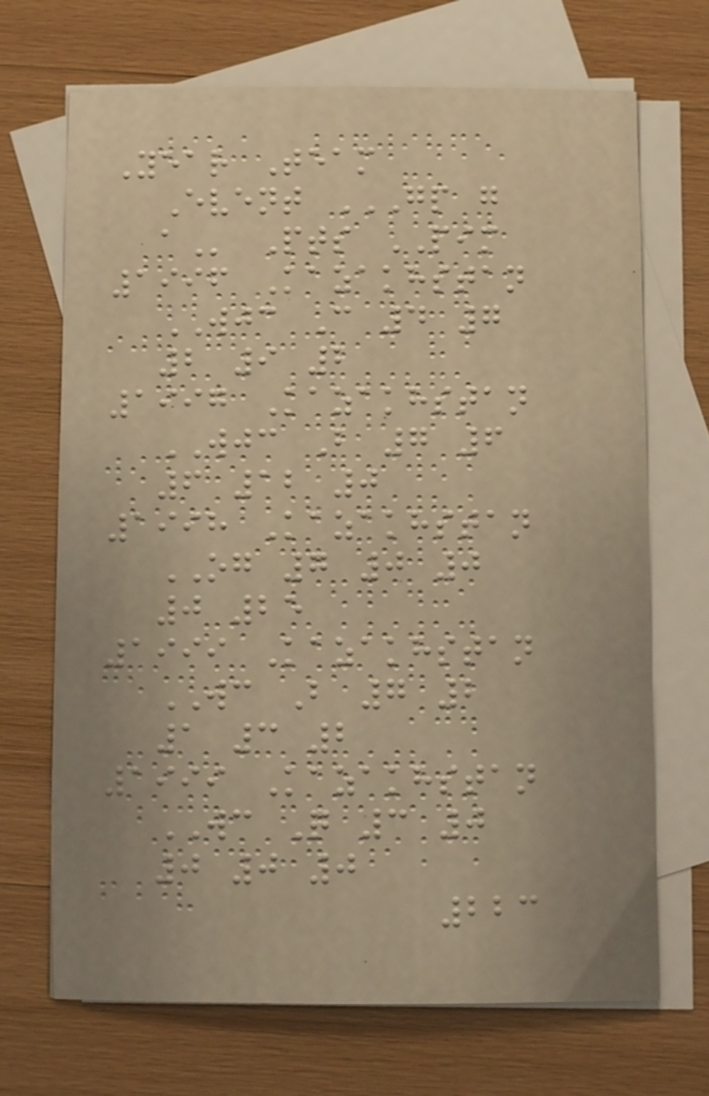Year Team
Event GP G
A Pts PIM
1996 Kazakhstan
WJC C 4 7
2 9 2
1997 Kazakhstan
WJC B 7 6
6 12 0
1998 Kazakhstan
OG 7 0 0
0 25
1999 Kazakhstan
WC B 7 2
1 3 2
1999 Kazakhstan
WC Q 3 0
0 0 0
223
